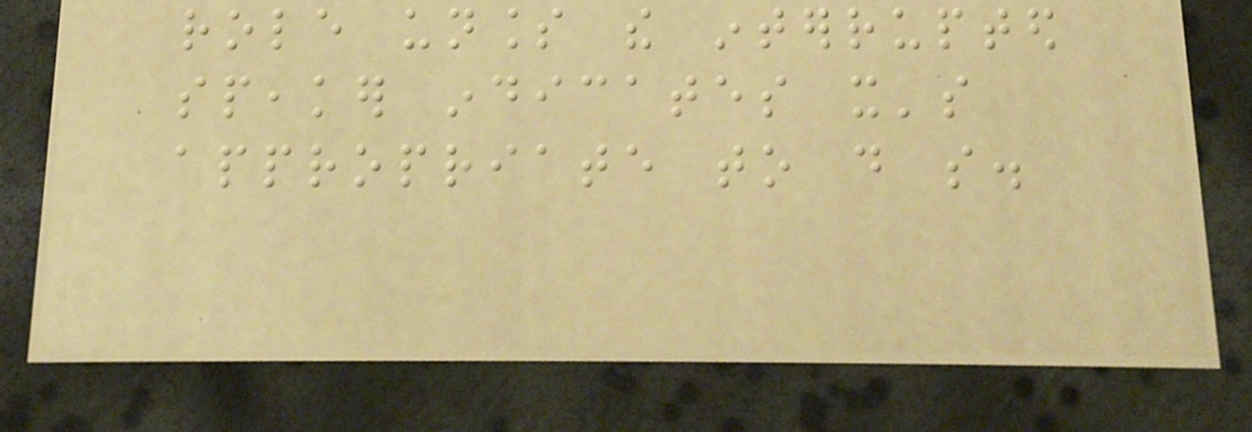role unless the interrupted
speaker indicates it's
appropriate to do so.
